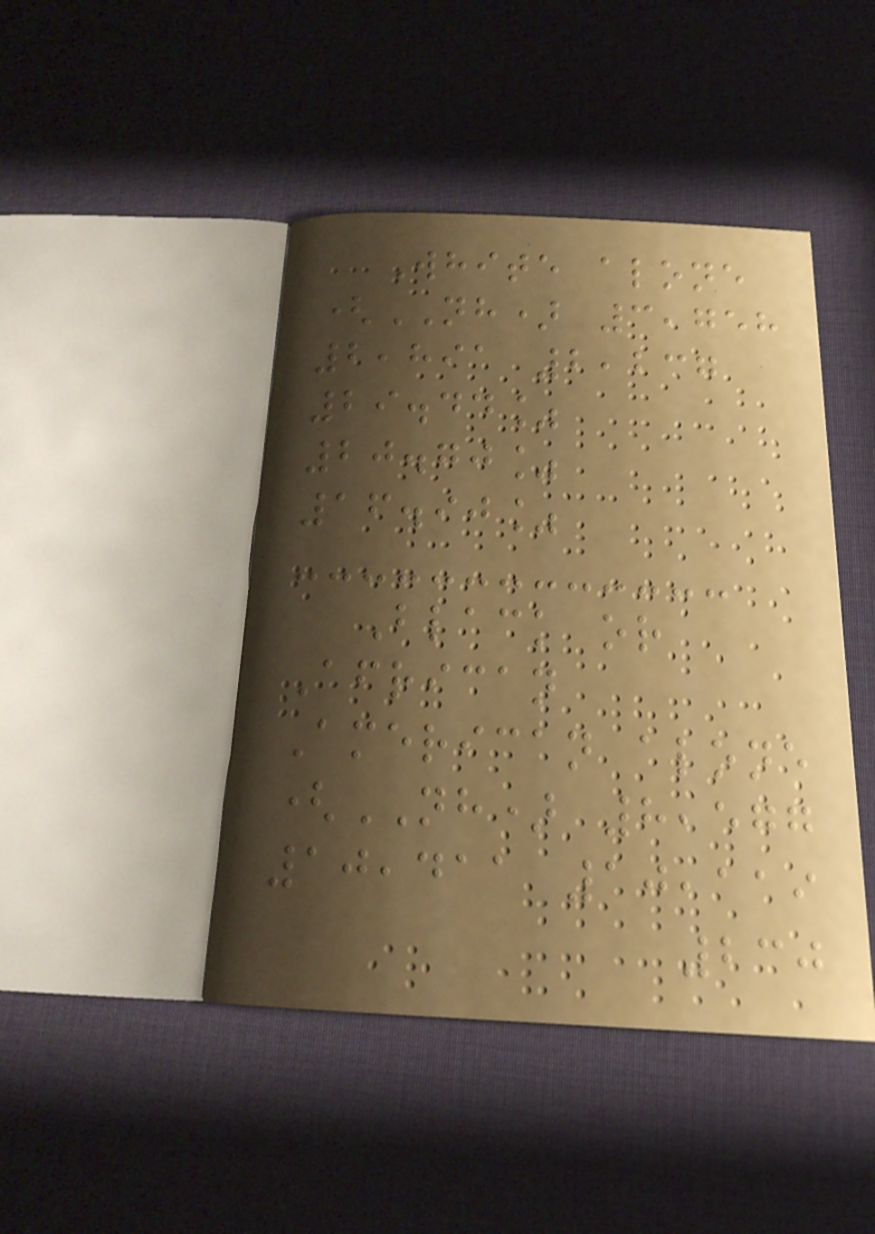White alone
(NH) 3,758
2,891 2,237
29.44%
20.70%
16.90%
Black or
African
American alone
(NH) 8,577
10,411 10,119
230
